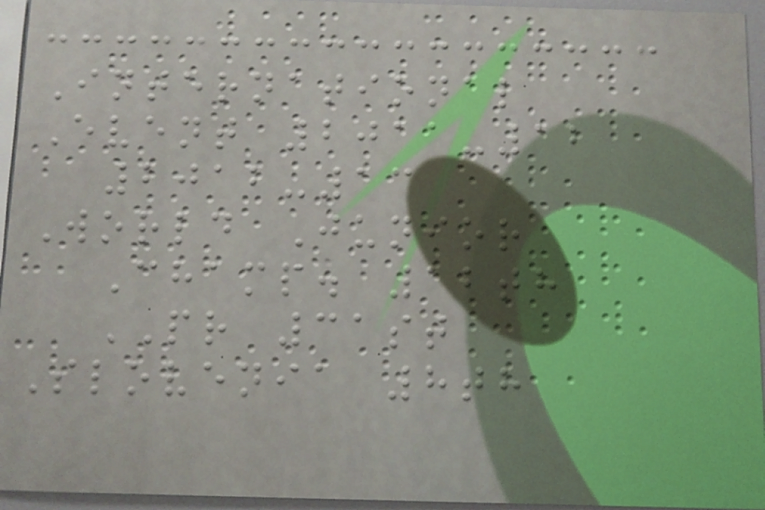International
Event 2011-12
2012-13
World Junior
Champ. 12th
PR 31st
Slovenia 8th
